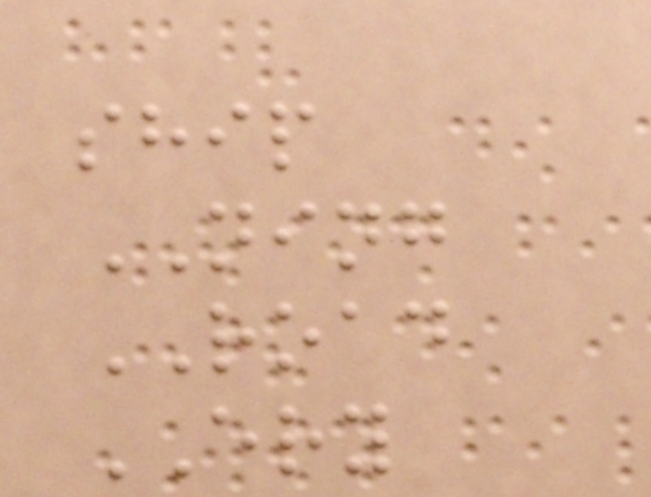ship
NING
ROAD
ERY
